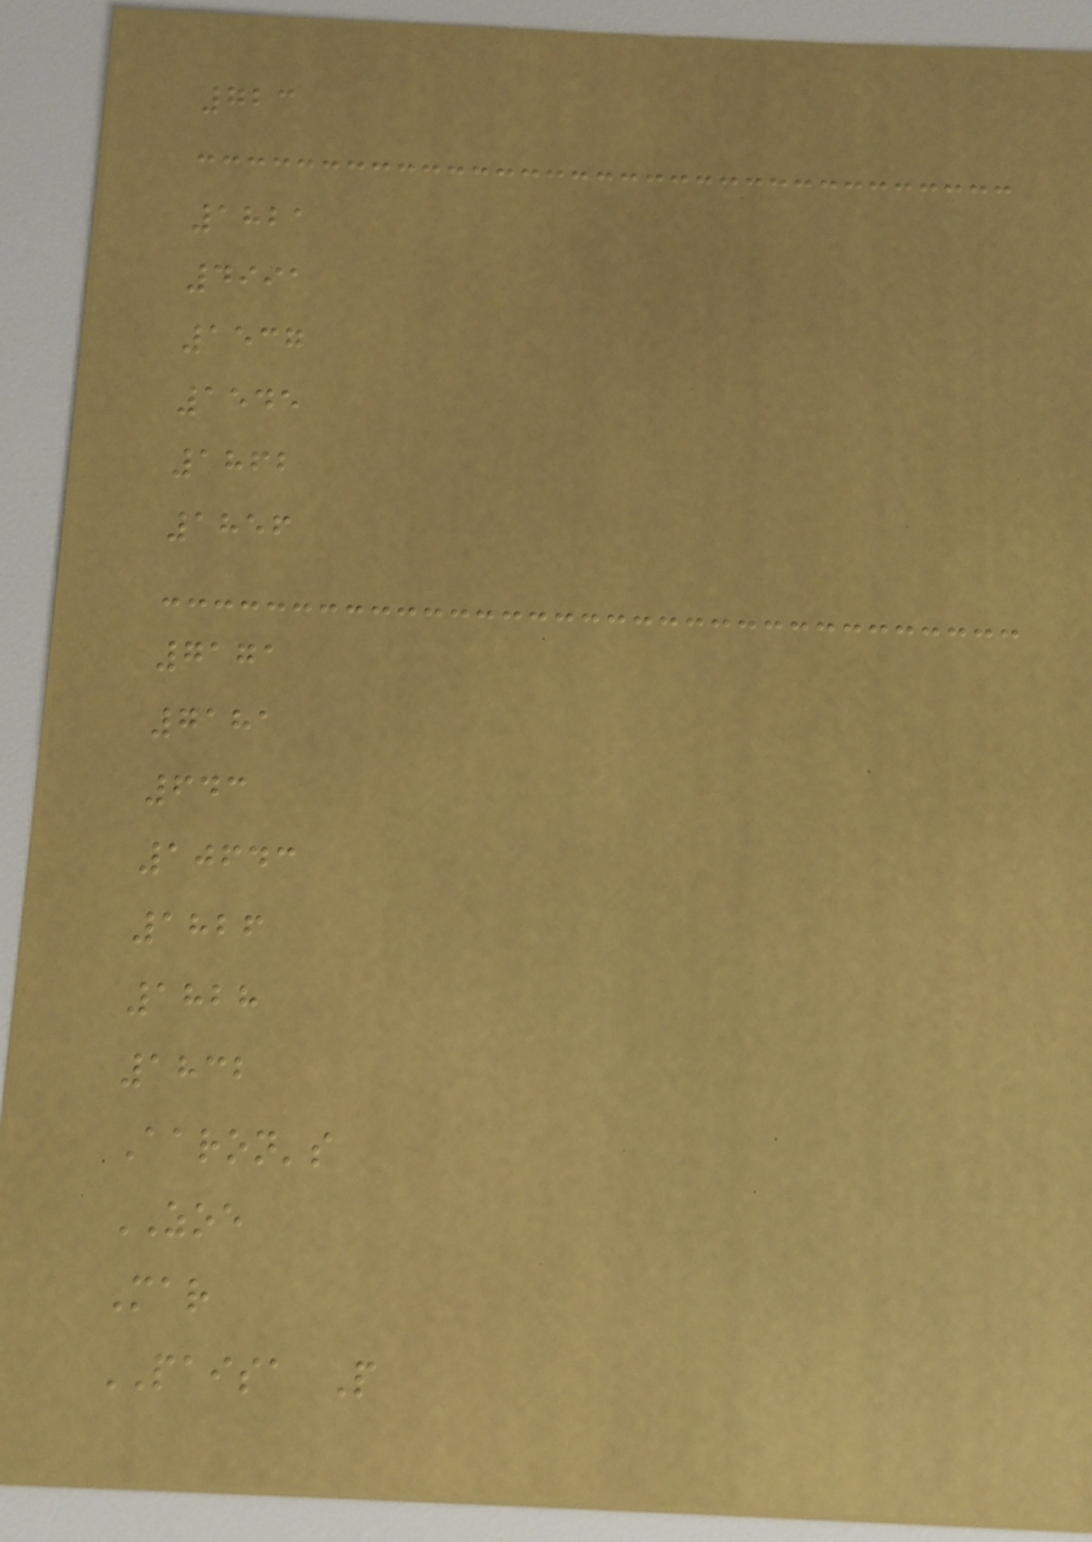723
1821
4991
1537
1545
1862
1856
7171
7181
643
10643
1826
1828
1832
Aaron's
ZOE
Mar
PAISA P
